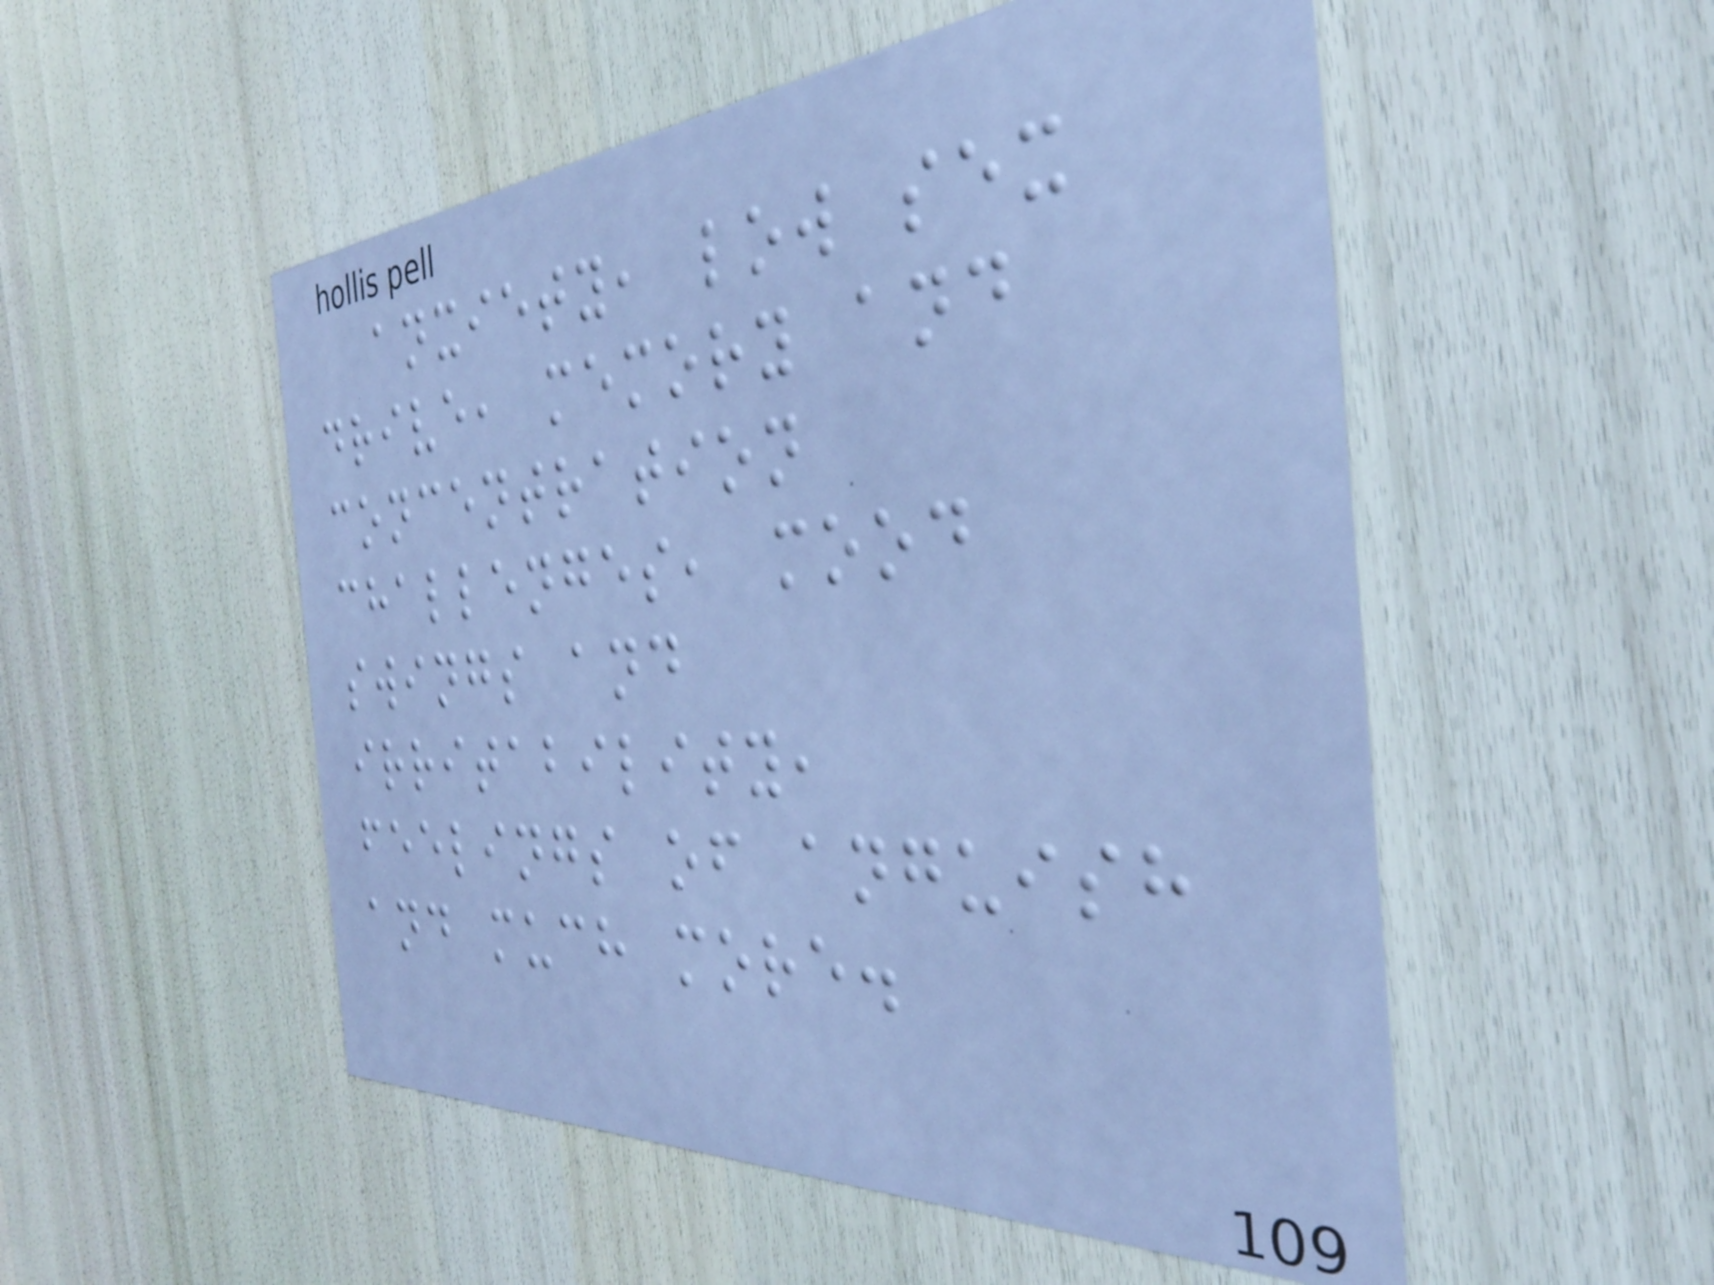anxiety, low sex
drive, memory and
concentration
challenges, mood
swings and
irritability,
feelings of anguish
and much more.
